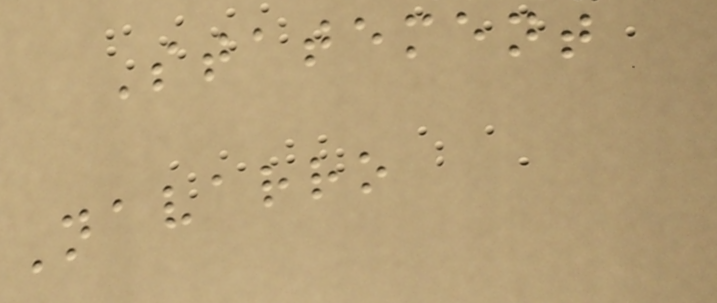Statement
Navarro
